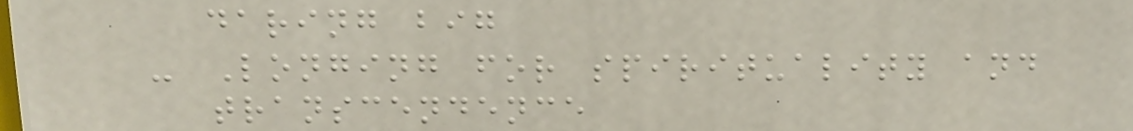daring big
- Longing for spirituality and
transcendence
